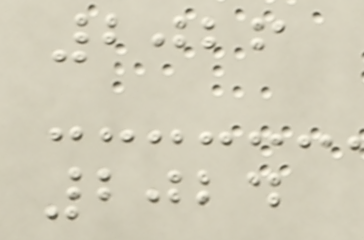2026
2024
